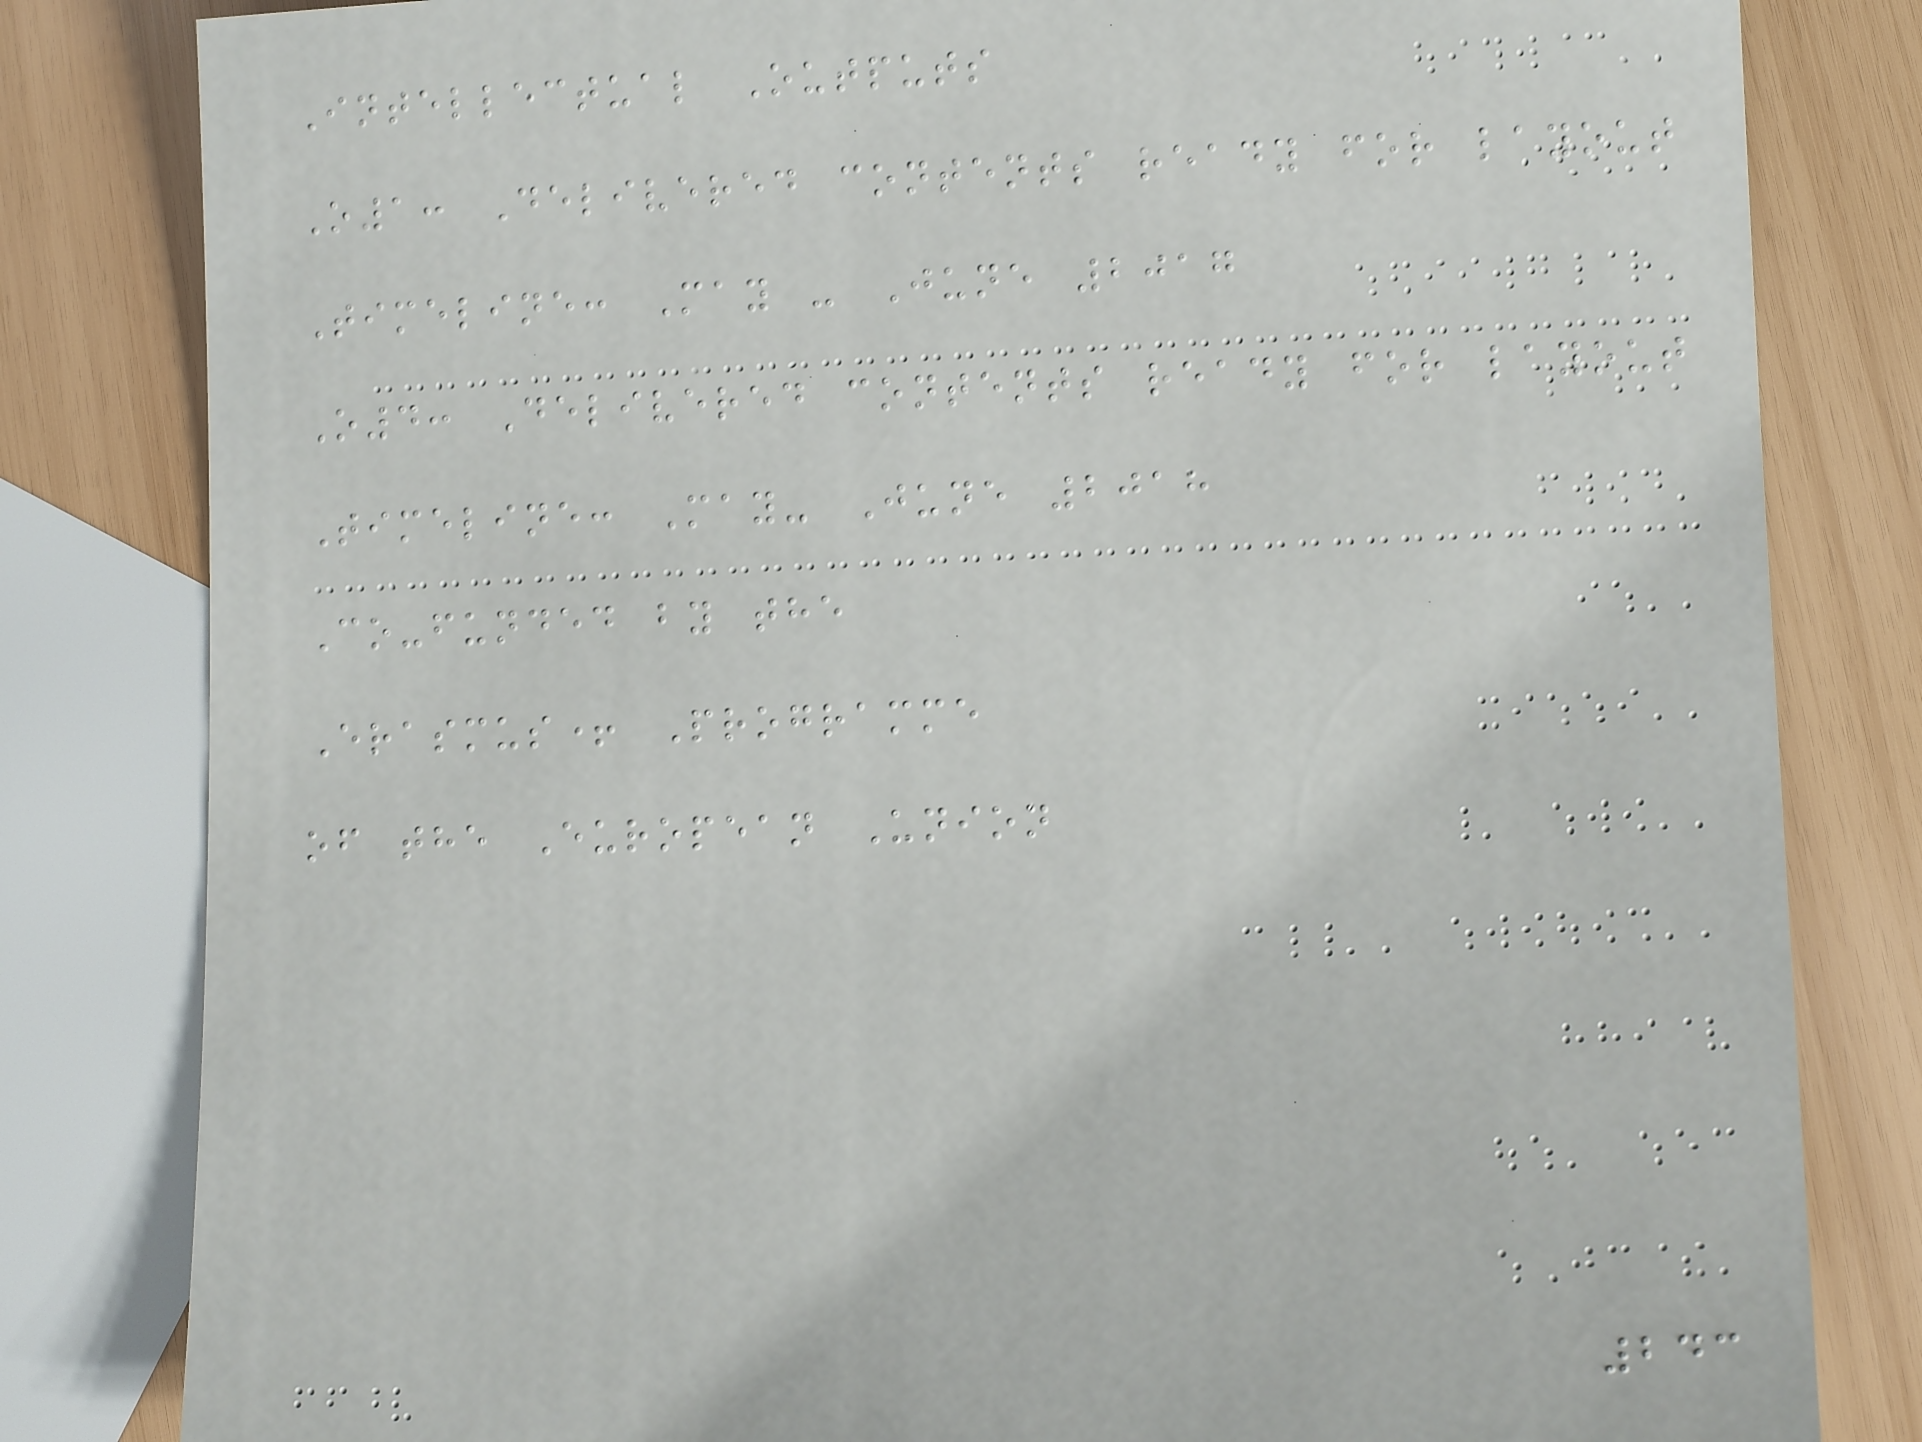Intellectual Outputs
O1: Delivered contents ready for layout
Timeline: May - June 2017
O4: Delivered contents ready for layout
Timeline: May- June 2018
Co-funded by the
Erasmus+ Programme
of the European Union
243
